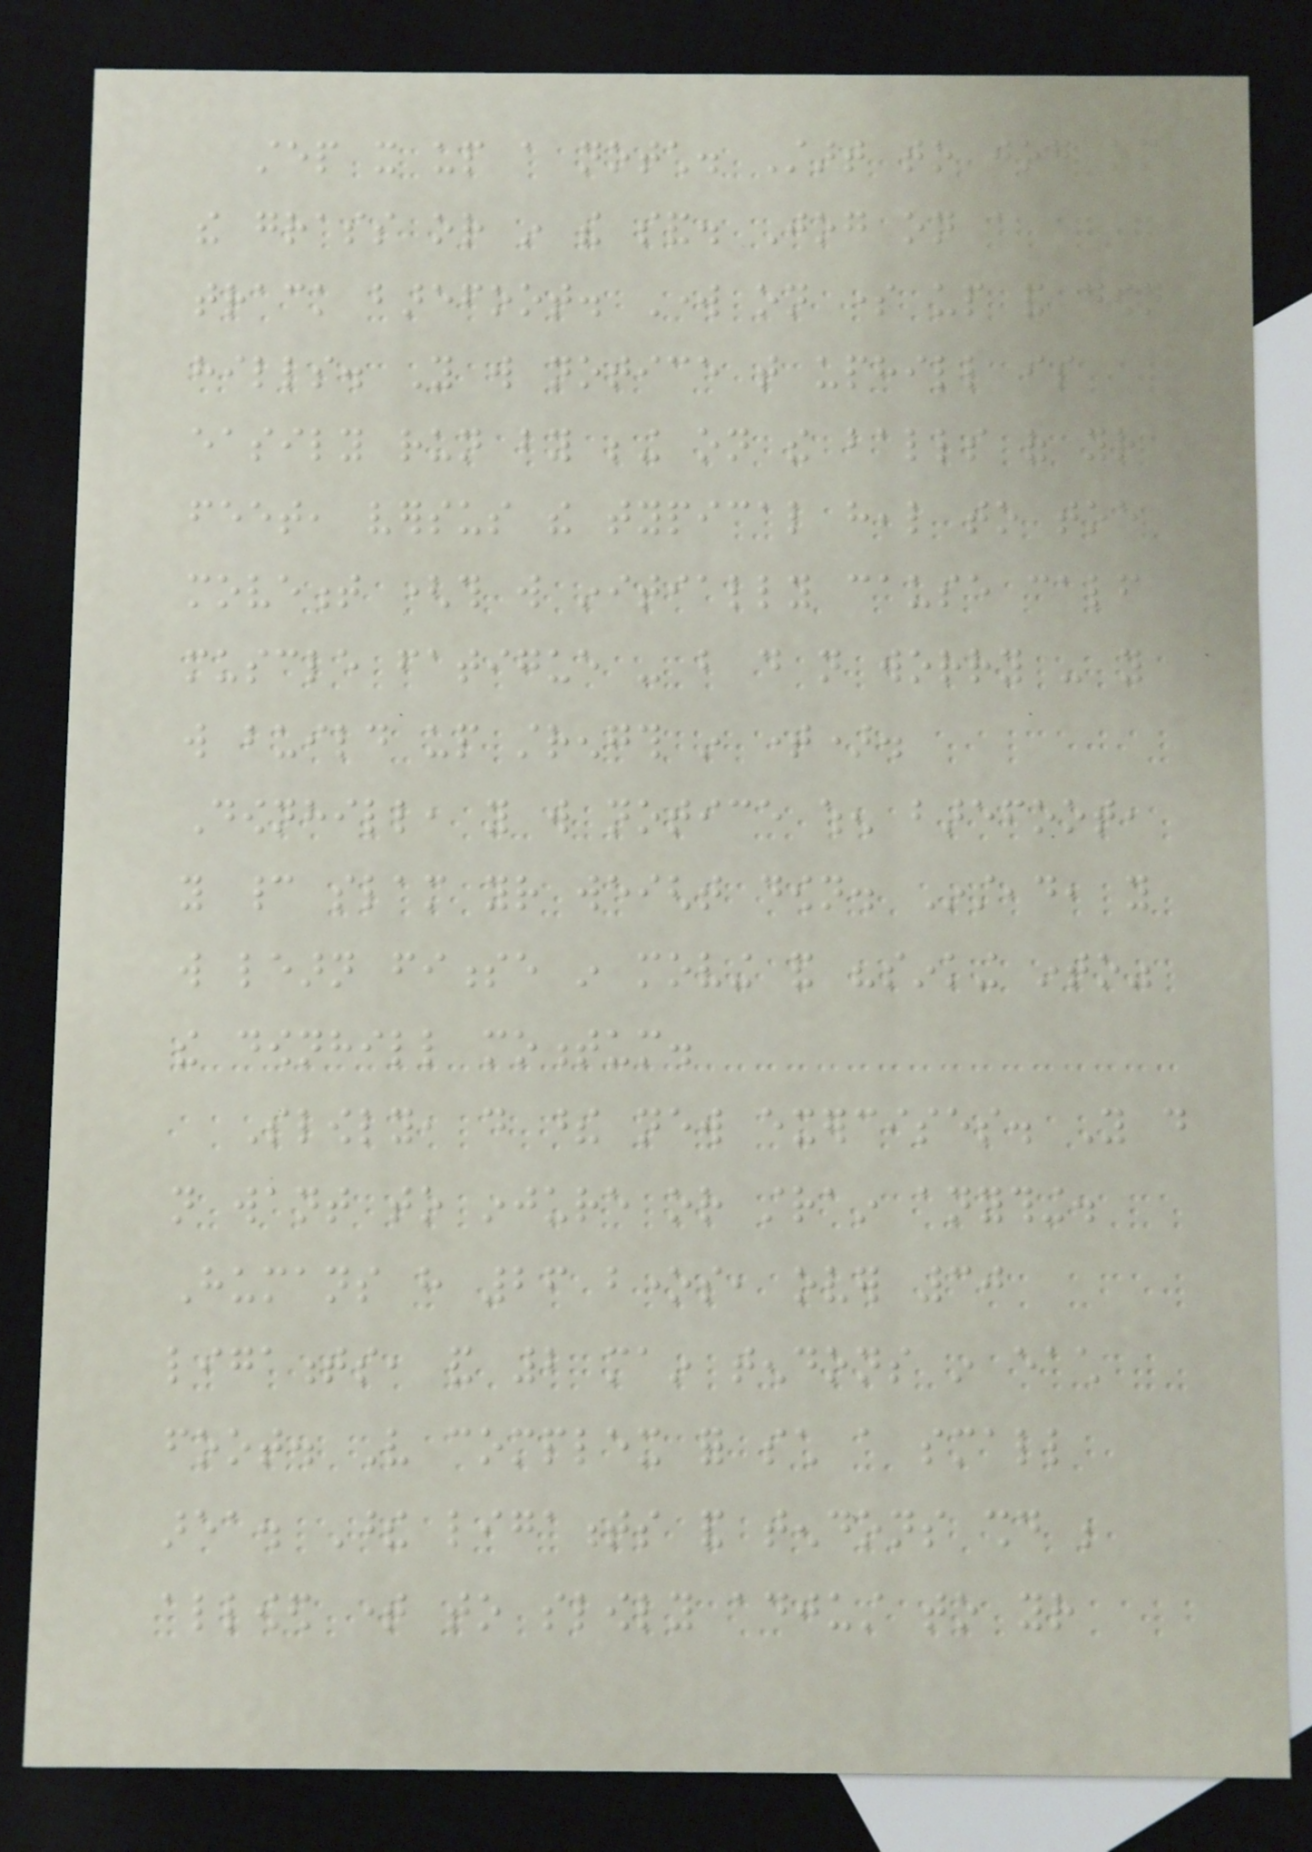step it up a notch. Start to jog on
the grass or in the sand. Jog on a
track barefoot. Work on some up and down
hills. You will notice that uphill is
easily run by being on the balls of your
feet, versus the typical heal to toe
movement (this will initially cause calf
muscle fatigue - but do not worry - you
will build up strength in time).
Downhill, you will notice when barefoot,
you cannot slam your weight down. Instead, you
will learn finesse in moving and "sinking into"
the downhill momentum.
Slowly, do these new exercises. You do
not want to injure or strain anything.
Humans have 26 bones, over 30
ligaments, and 2 main tendons in each
foot. Very complex for such a small
area. These ligaments and tendons should be
allowed time to slowly adjust to your
